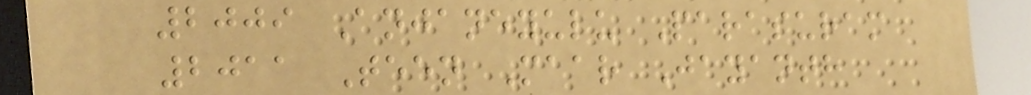2009 Anjaneyulu Parasuram
2011 Teen Maar Jayanth
